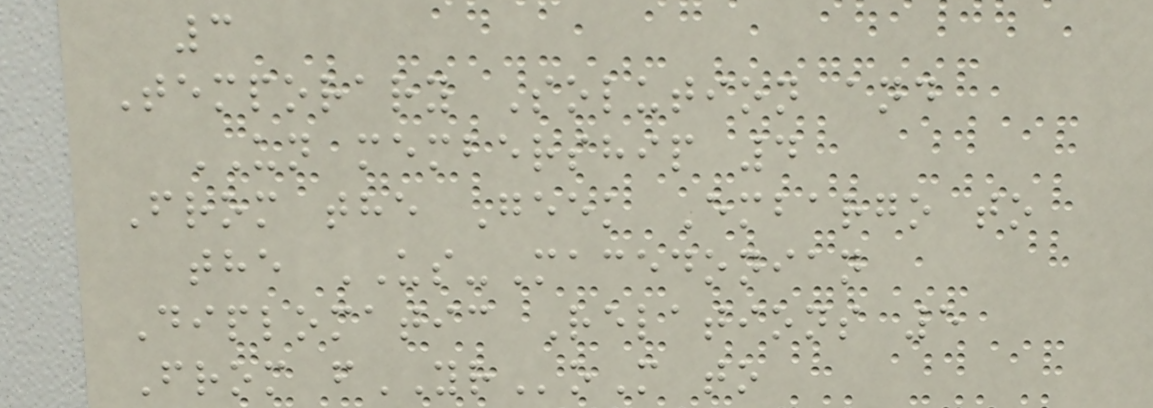3
Temporary Solution and
UN membership 4
From the Geek Embargo to
the US-Macedonian
Diplomatic Relations 5
From fYRoM to
